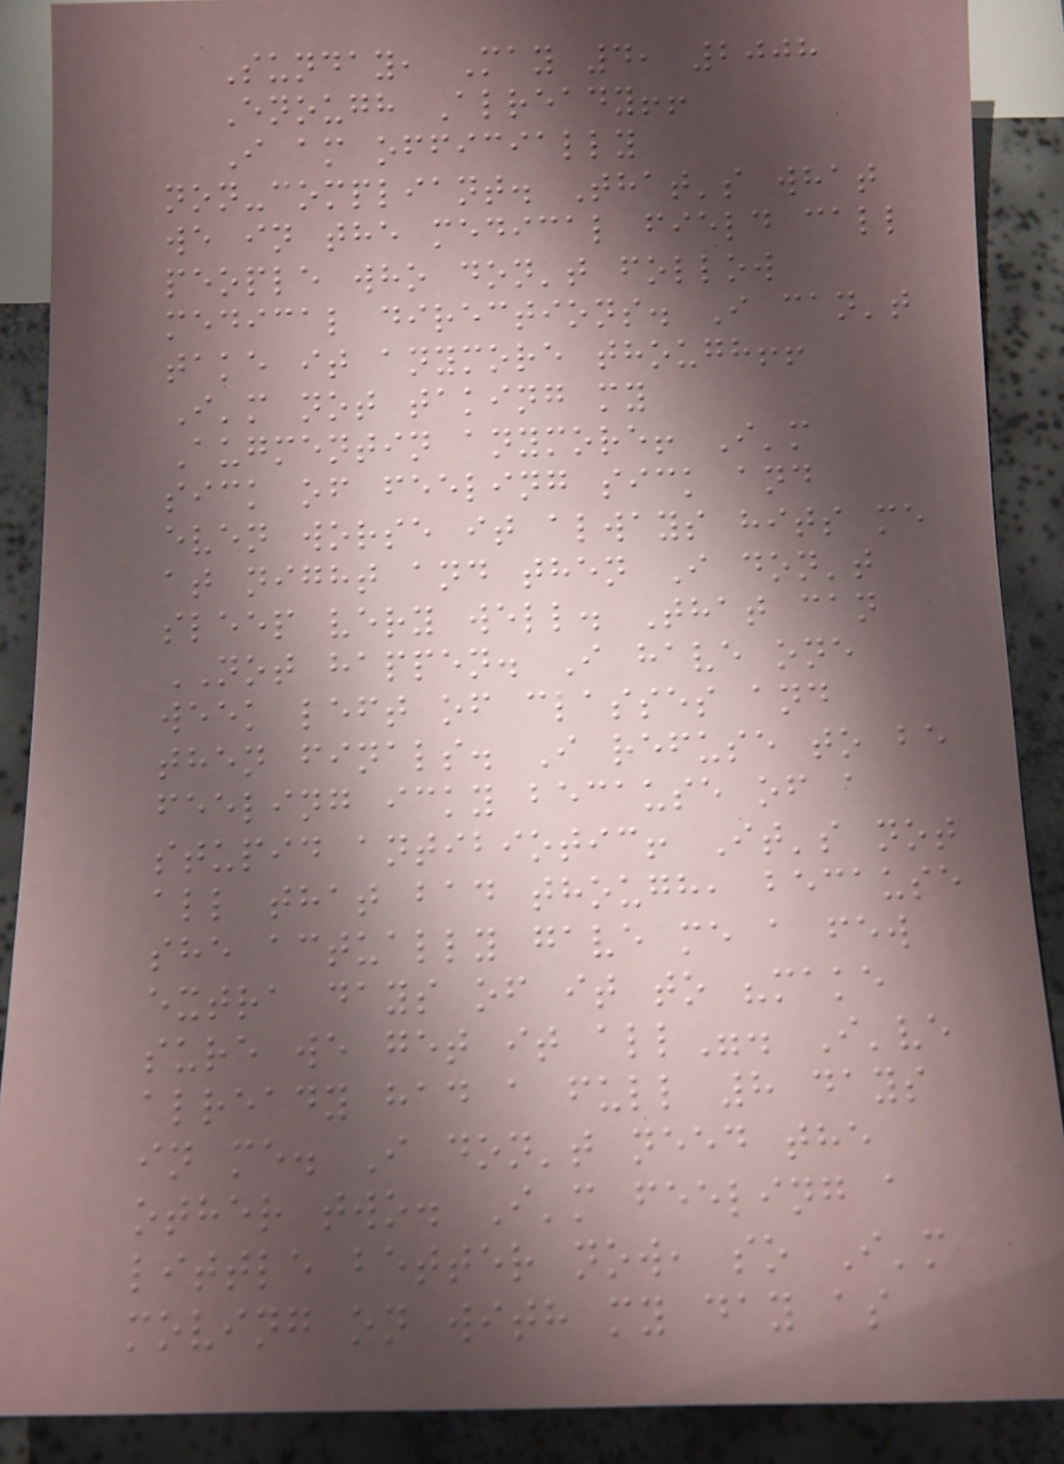Sunday, May 4, 2008
Enough Already!!
I am officially
non-compliant. That's what
we in the medical field call
people who don't follow
medical directions. I can't
take it anymore though!!
I'm not taking my
Augmentin anymore! I'm
sick of feeling sick and
even worse it always hits me
at night and then I don't
sleep very well. That can
NOT happen. I have one
week left of classes and
then finals. I refuse to be
feeling icky because of a
stupid antibiotic! It's not
all that bad though, because
she actually gave me a few
extra days of it to "make
sure we get it all". I've
already had a full 8 days
in me. I don't need the
other two. I'm feeling a
little better now, so I'm
moving on with my day as
